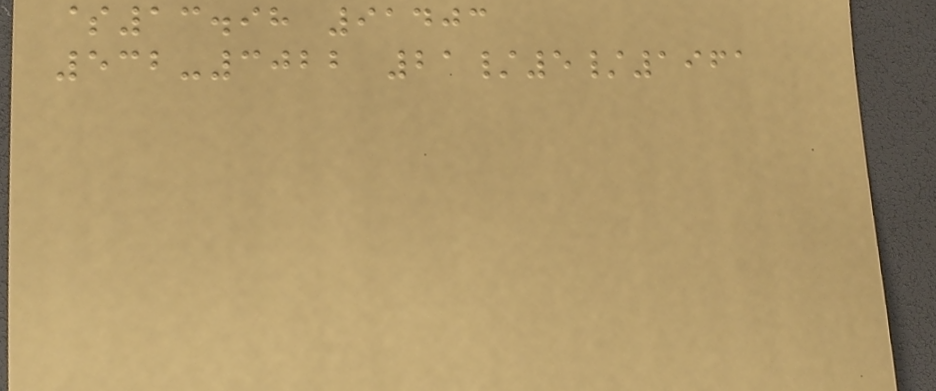$13.98 91403
532-3022 21/5/1961
